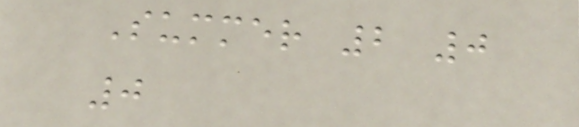Summer 2 0
0
